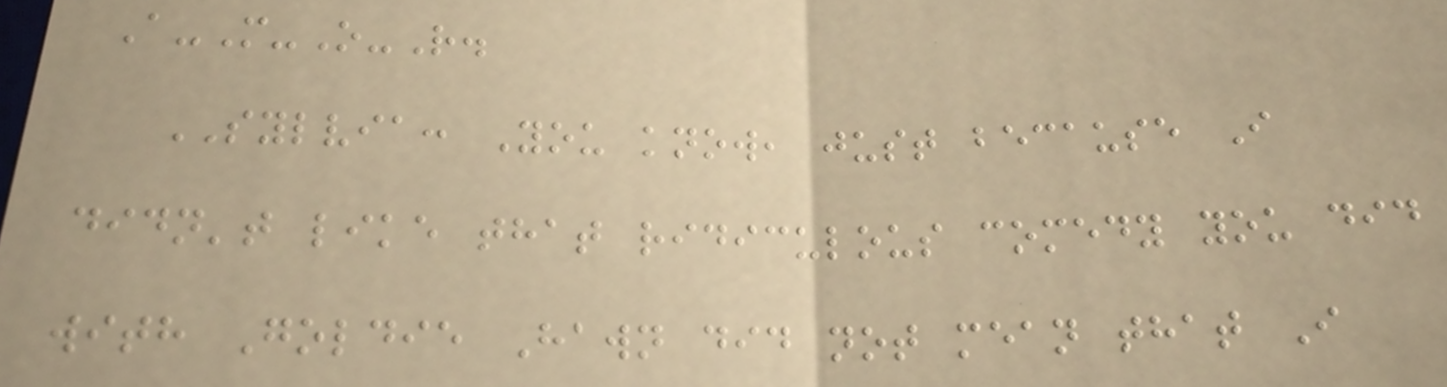A-M-O-R.
SYLVIA: You know, just because I
didn't like that ridiculous comedy you did
with Goldie Hawn did not mean that I
